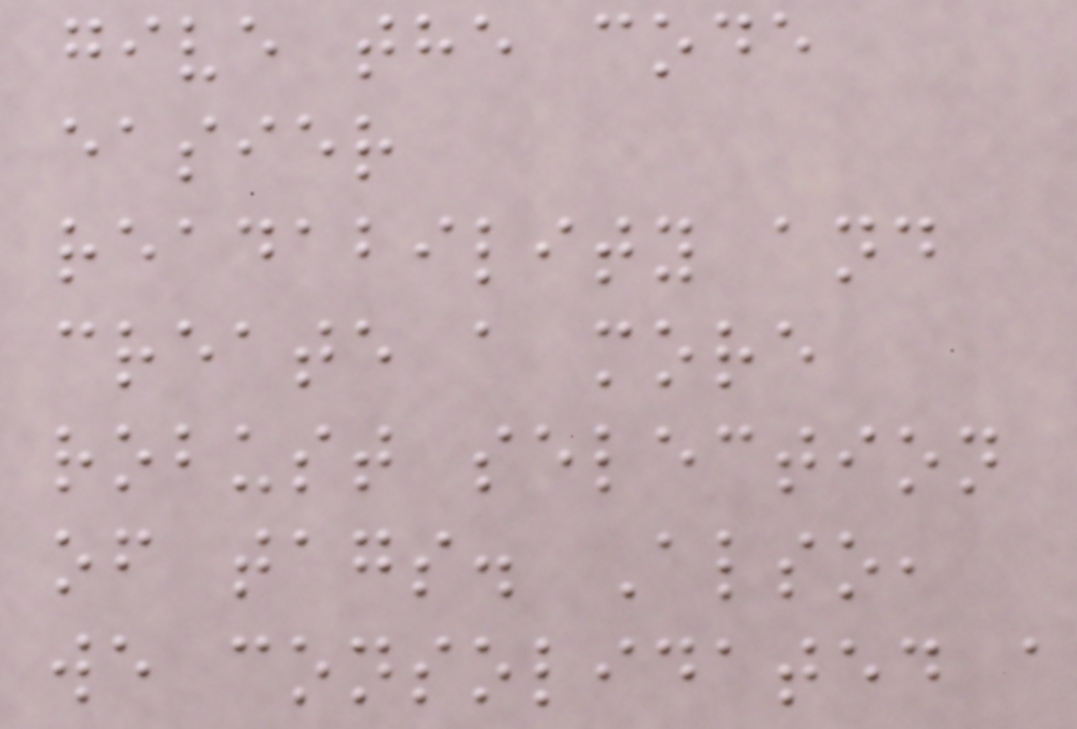give the code
easier
readability and
create a more
robust selection
of tags. Also,
we consolidated a
